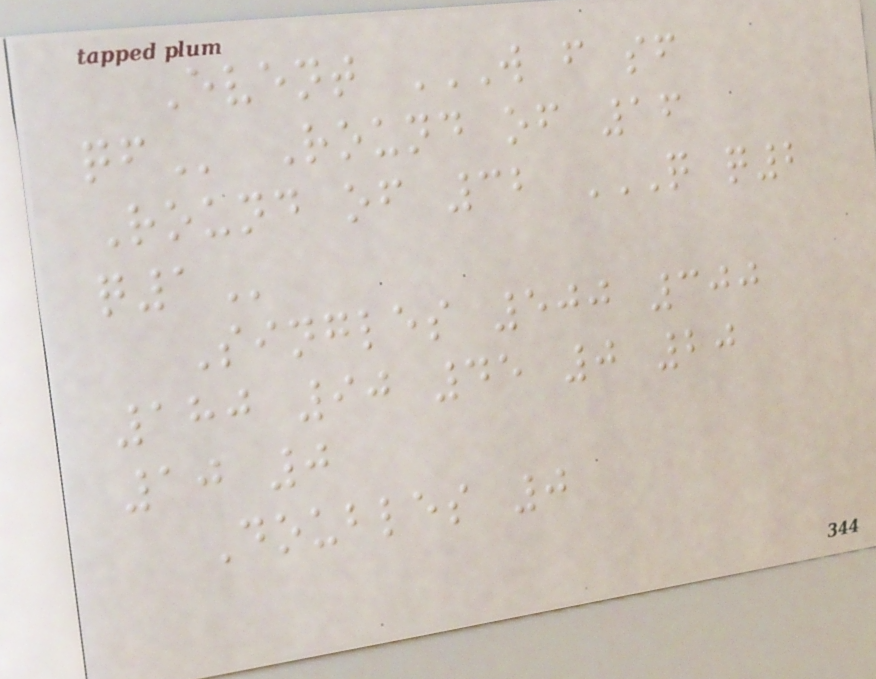Event W F SF
QF Round of 16
Round of 32 Q Q2
Q1
Singles 500 300
180 90 45 0 20
10 0
Doubles 0
